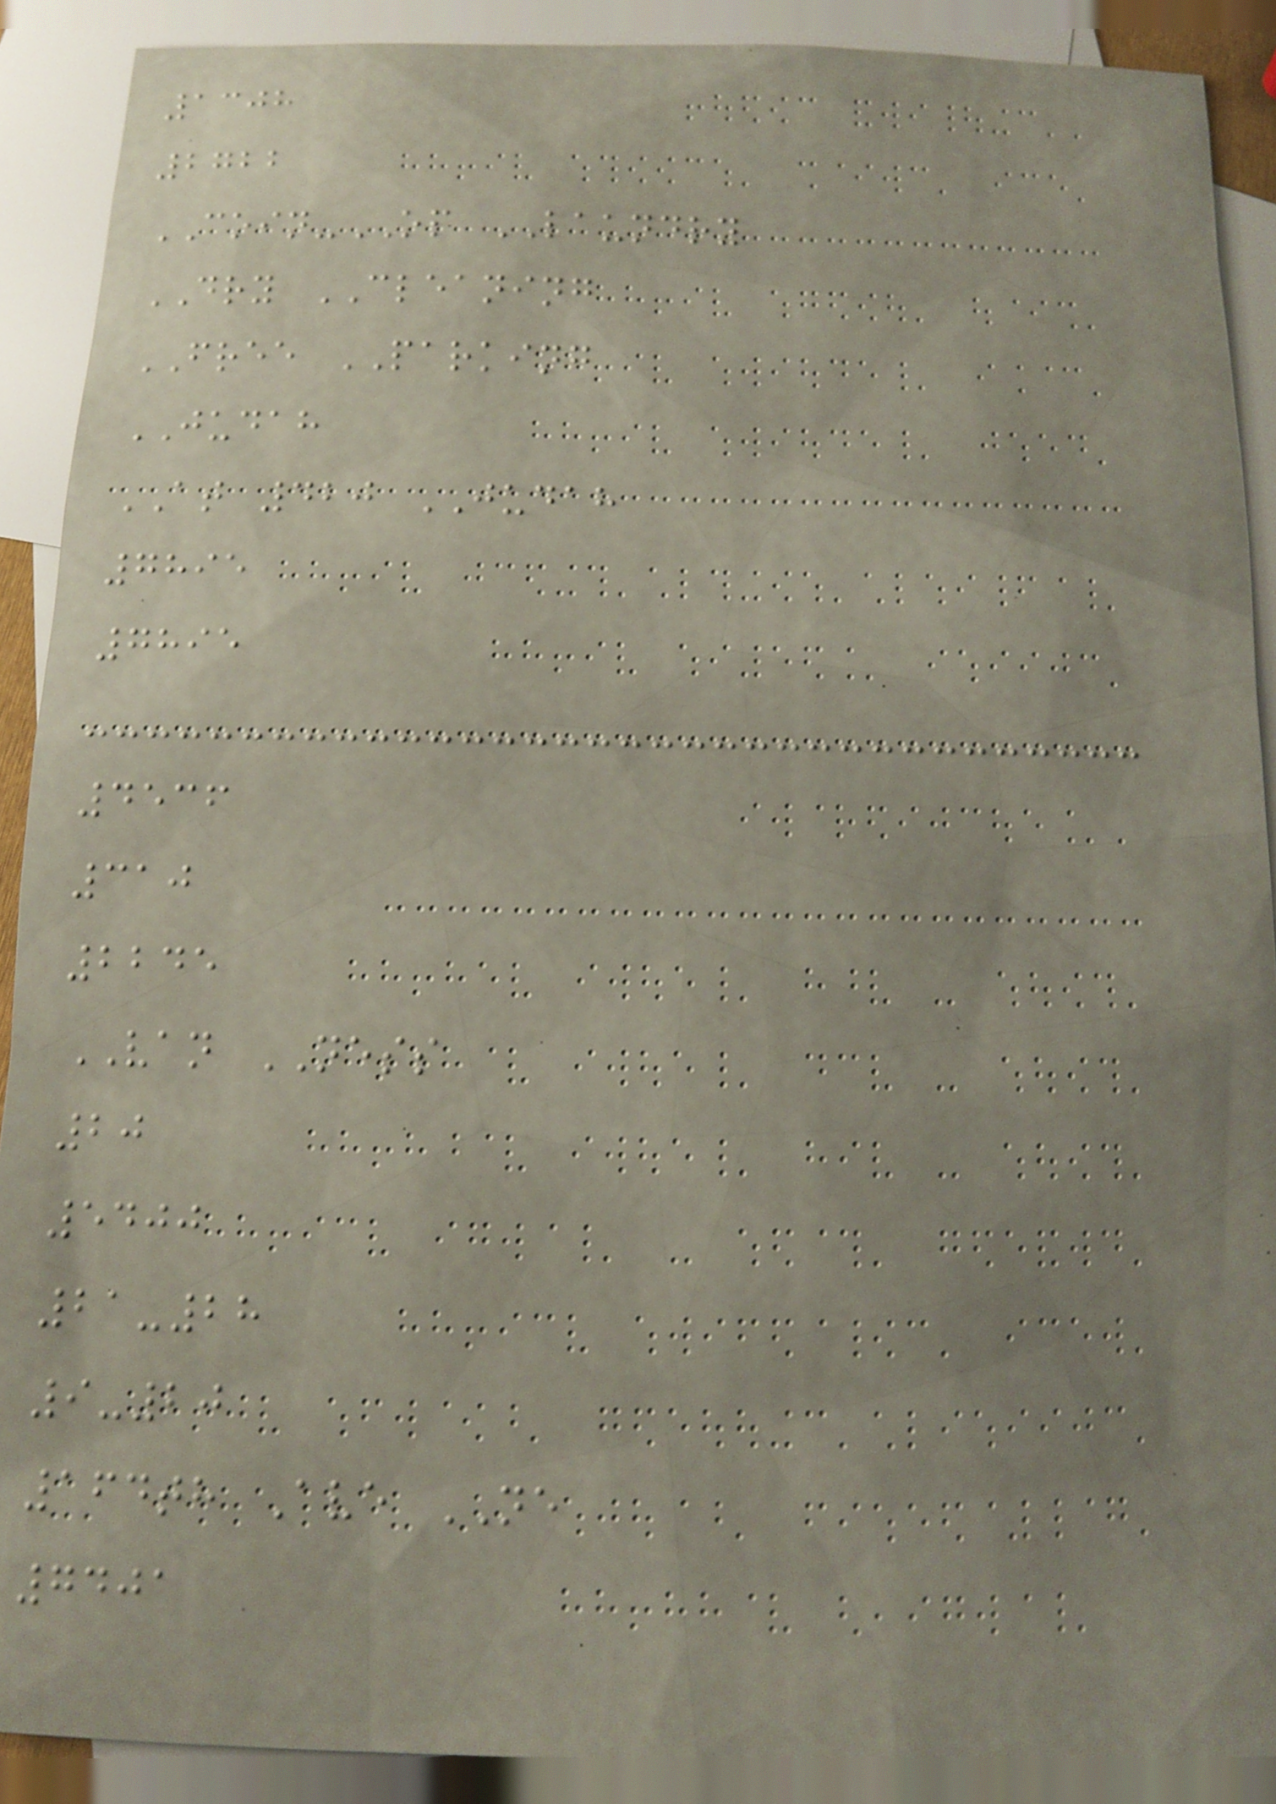1308
2722
COIN-OP LAUNDRY
DRY CLEANING
FREE PARKING
JUDAH
AT 420 JUDAH
7895
7895
4536
310
2245
VAN NESS
20
5400
21-28
9-20
164th Ave NE
7401
